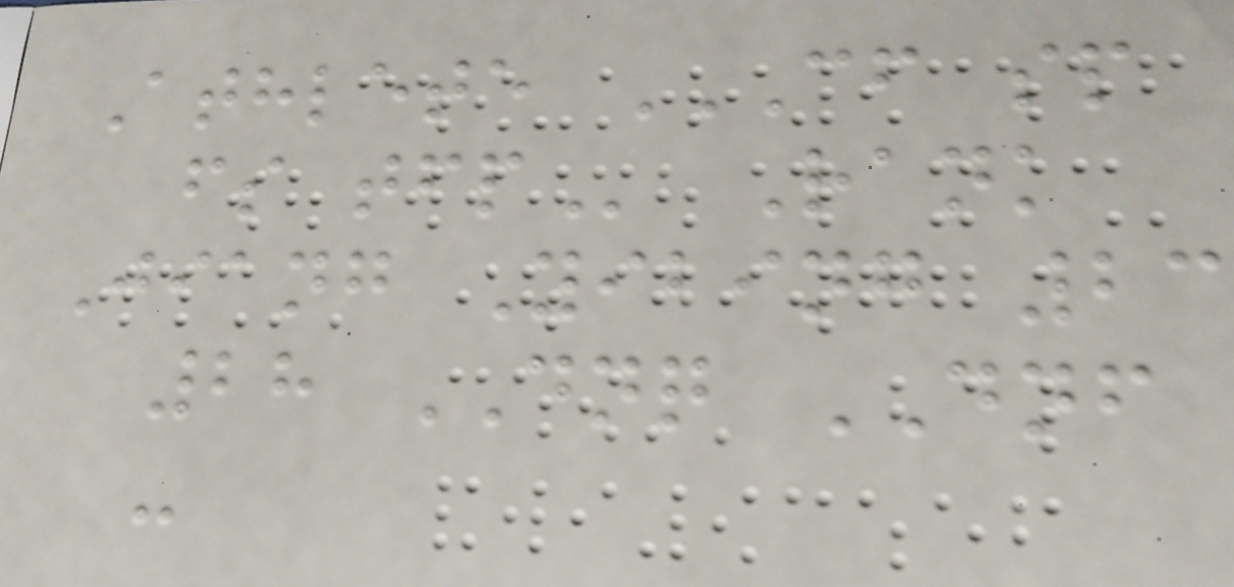Athlete CF SP
FS TFP Rank
Jiang Yibing 23
28 DNQ DNF
-
